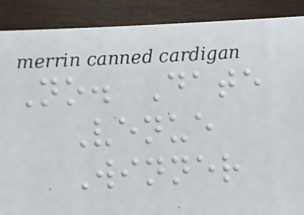No. Date
Venue
Winner
